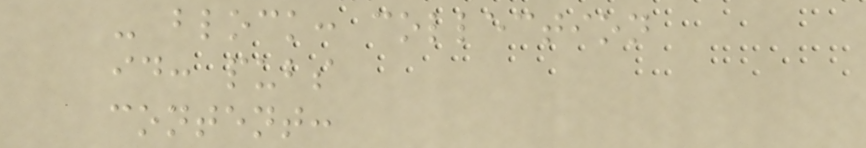- block: collection
id: pubs
content:
